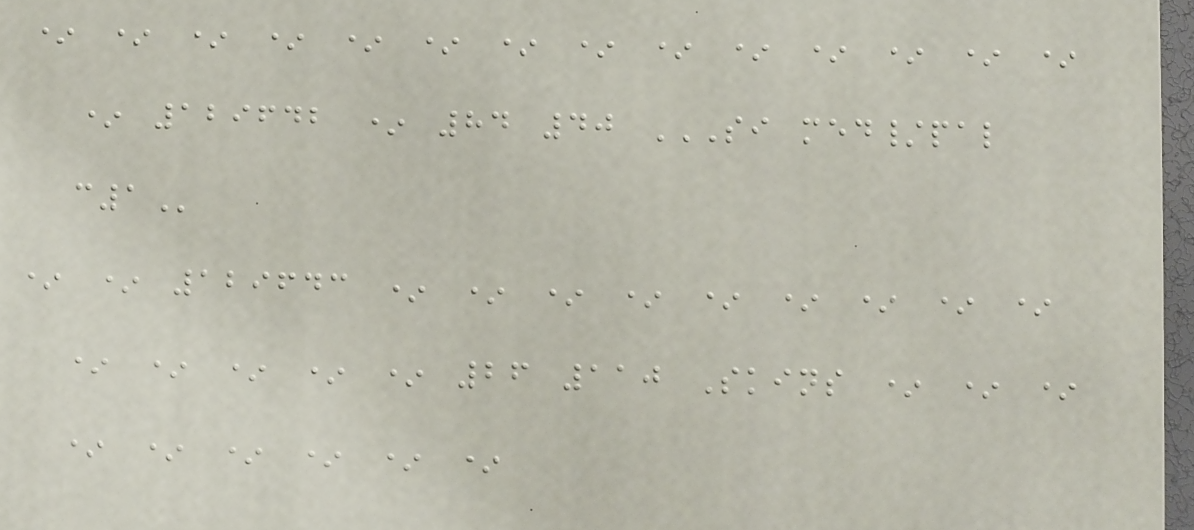* * * * * * * * * * * * * *
* 129642 * 84 40 SI MED/PAL
C1
* * 129643 * * * * * * * * *
* * * * * 26 110 Skins * * *
* * * * * *
